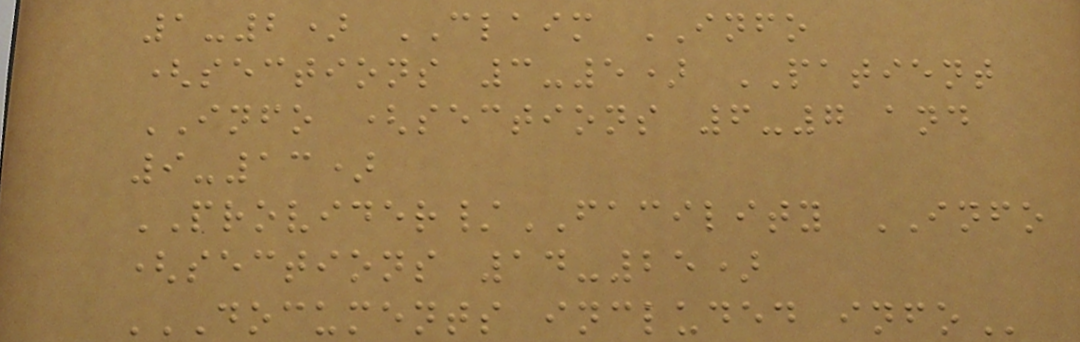1-2) CLAIM INFO
(sections 3-5) PATIENT
INFO (sections 6-7 and
9-13)
PROVIDER/FACILITY INFO
(sections 14-25)
DOCUMENTS INCLUDED INFO
